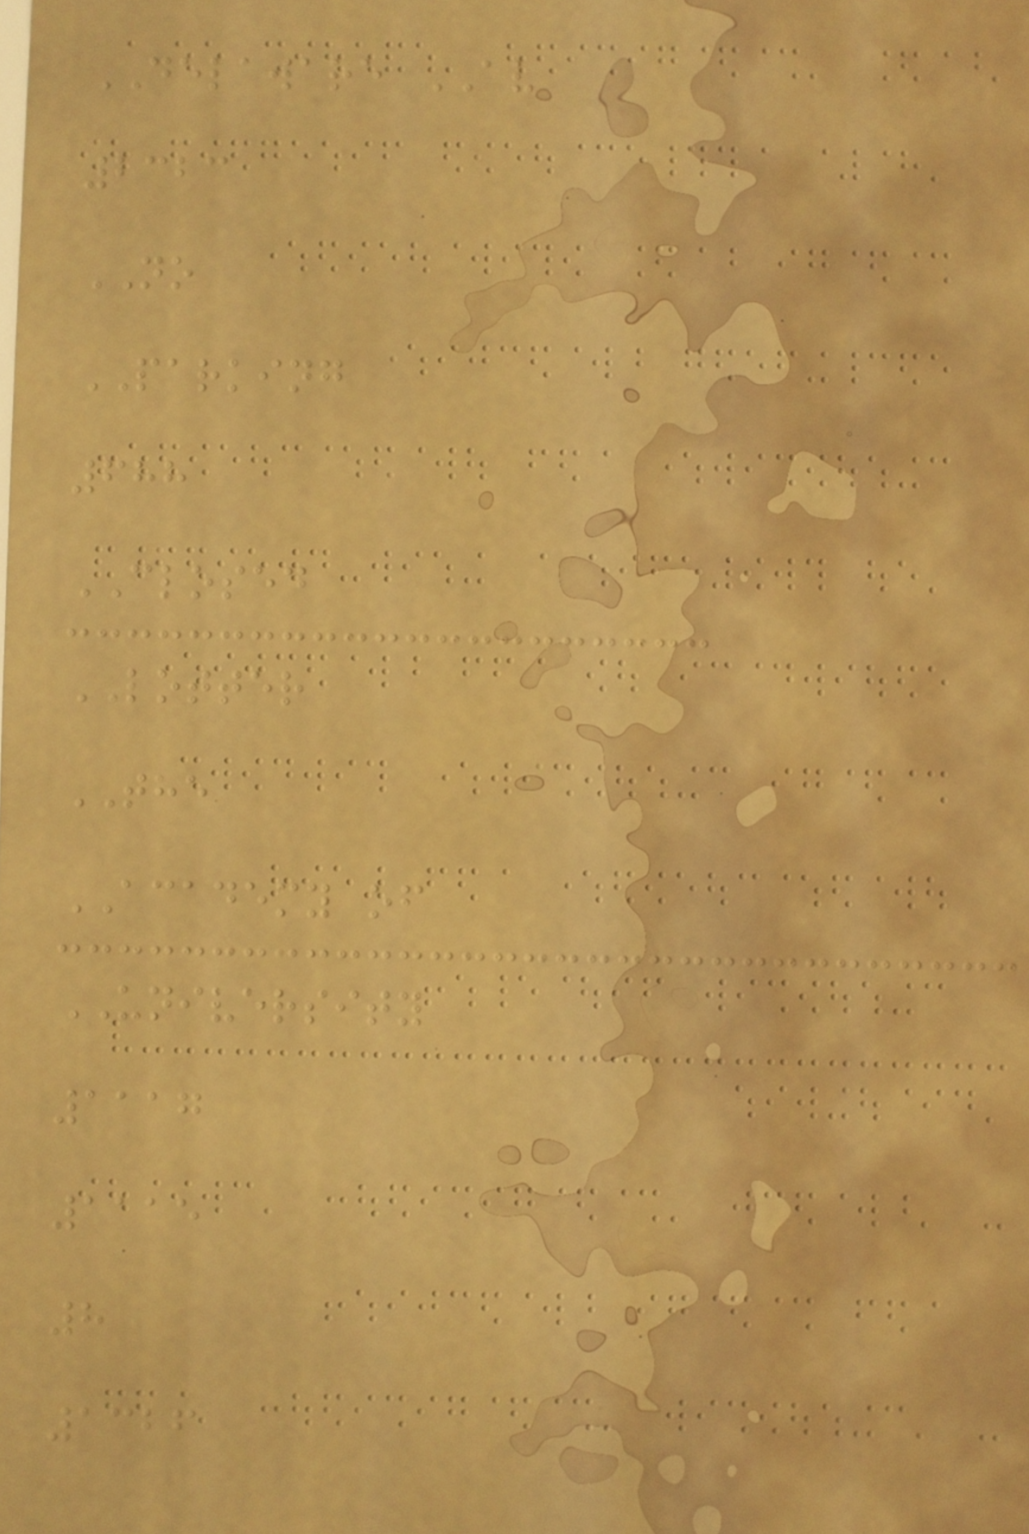DELAWARE AV
2323
NO
PARKING
688
CLOSED
LOTTER
THE
ACADEMY of
UNIVERSITY
1117
1115
8
1326
